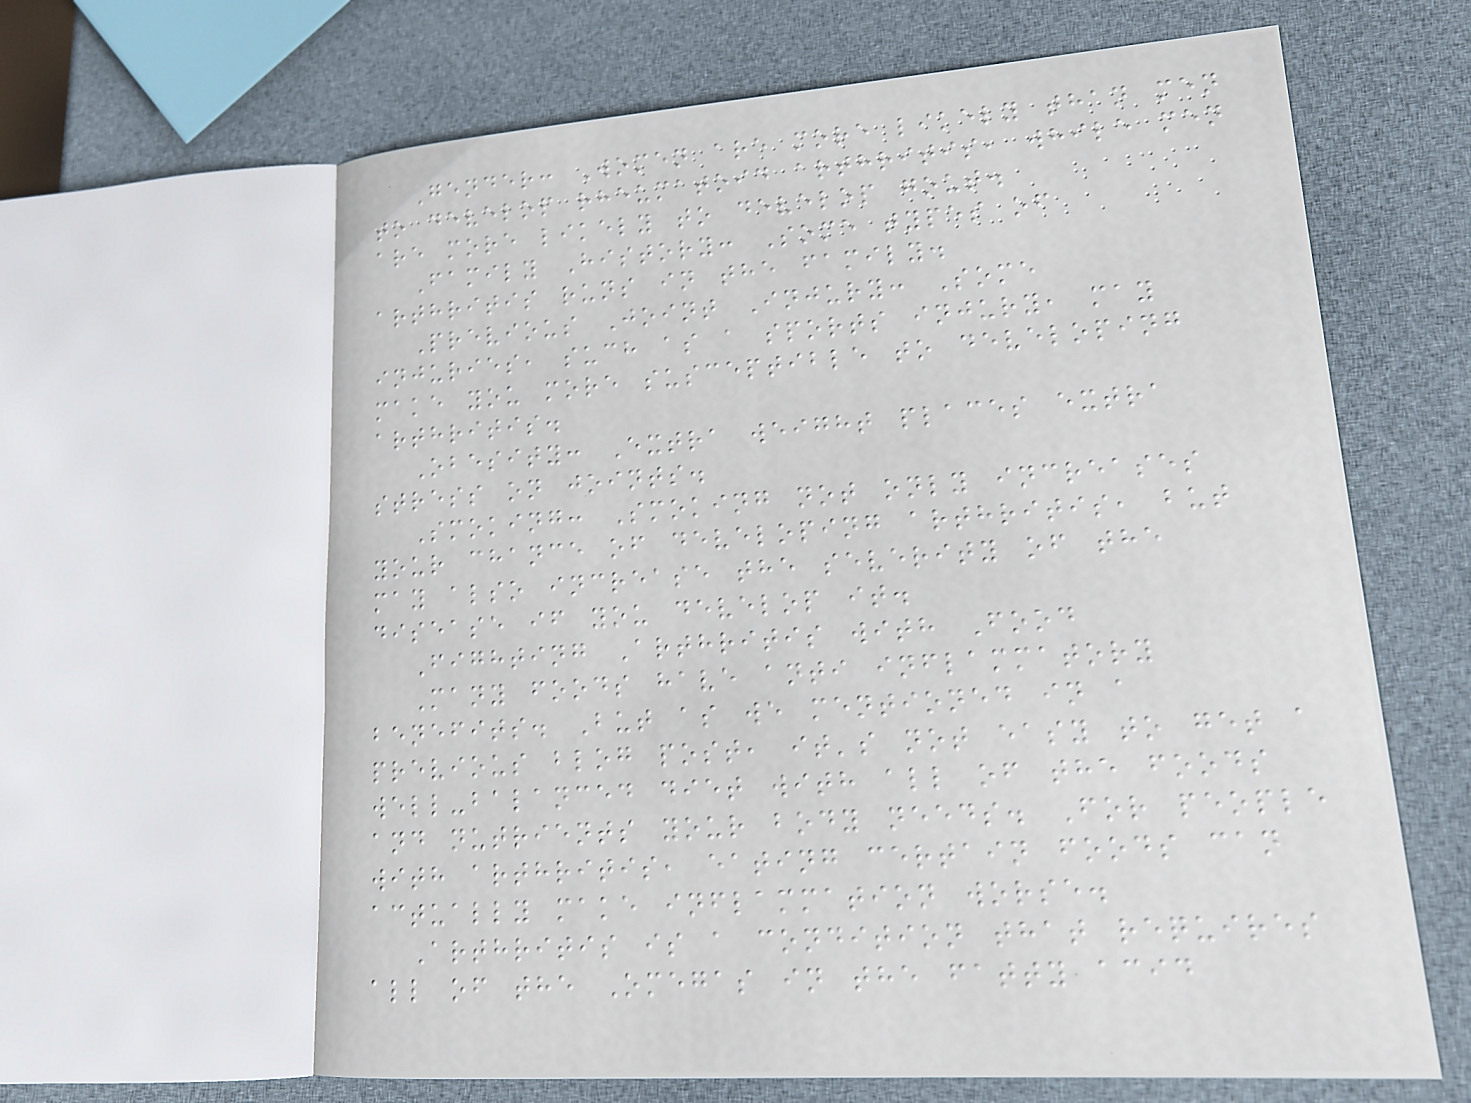Gender: Women are more likely than men
to develop rheumatoid arthritis, while men
are more likely to develop gout.
Family History: Some types of
arthritis runs in the family.
Previous Joint Injury: Some
injuries, such as a sports injury, may
make you more susceptible to developing
arthritis.
Obesity: Extra weight places extra
stress on joints.
Smoking: Smoking not only increases
your chance of developing arthritis, but
may also increase the severity of the
disease if you develop it.
Fighting Arthritis with Food
Many foods have anti inflammatory
benefits. But as we mentioned in a
previous blog post, it's not easy to get a
well-balanced diet with all of the foods
and nutrients your body needs. For people
with arthritis, eating certain foods can
actually make inflammation worse.
Arthritis is a condition that requires
all of the Omegas in the fatty acid
